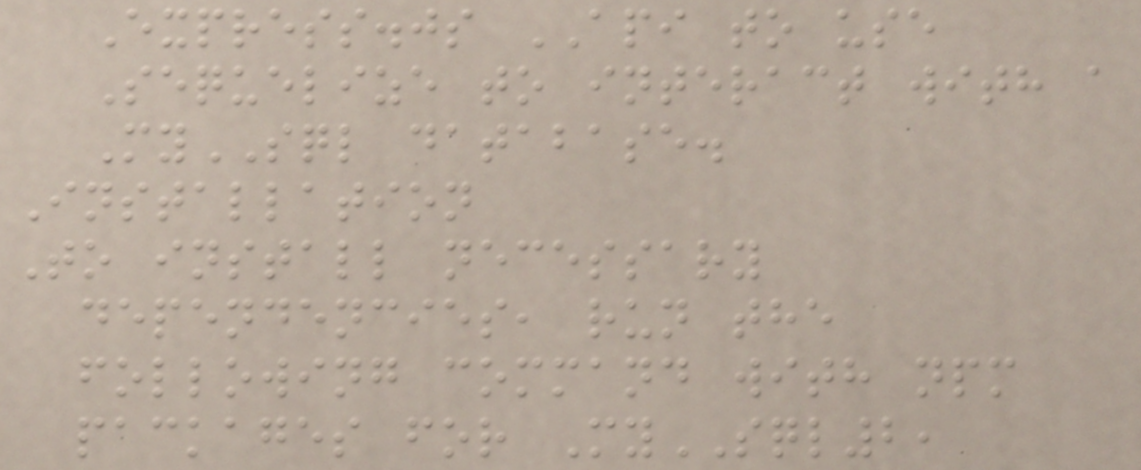Express.js API to use
Sequelize to interact with a
MySQL database.
Installation
To install necessary
dependencies, run the
following command with npm
packages for MySQL2,
